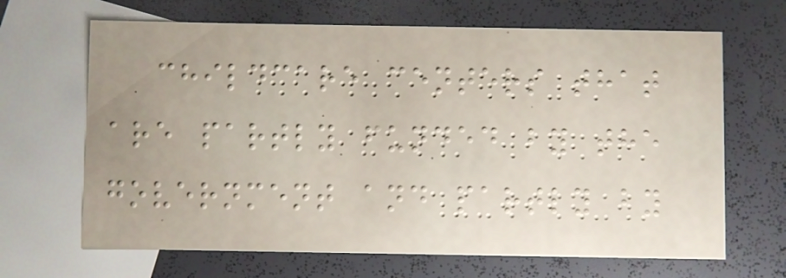childcare centers that
are partly funded by the
government and partly by
